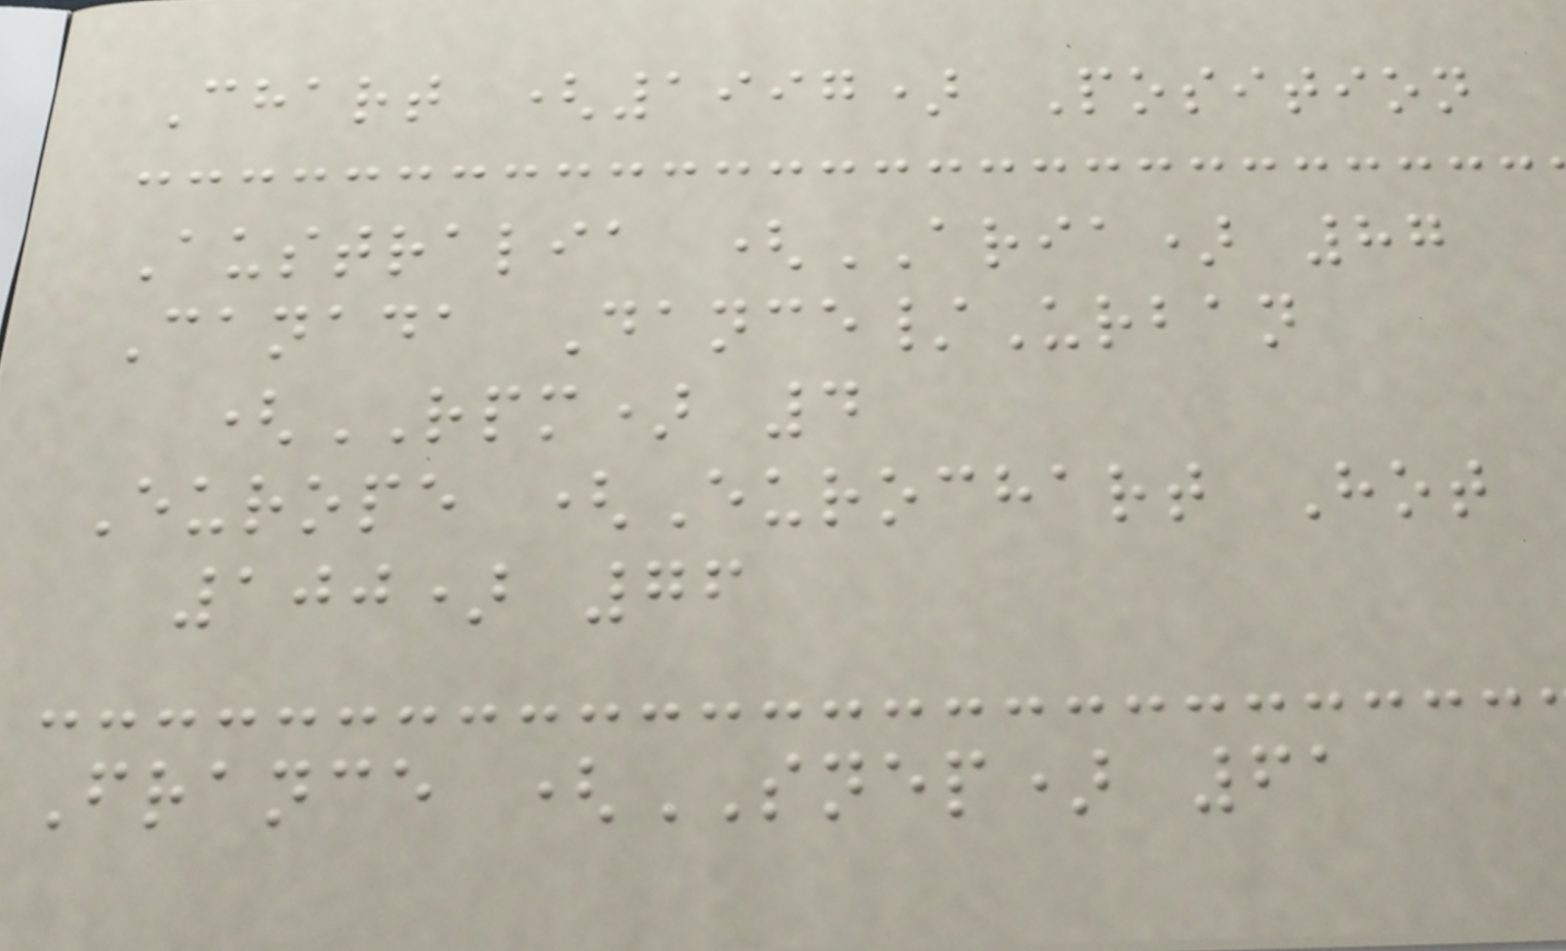Chart (1997) Position
Australia (ARIA) 87
Canada Dance/Urban
(RPM) 4
Europe (Eurochart Hot
100) 76
France (SNEP) 61
